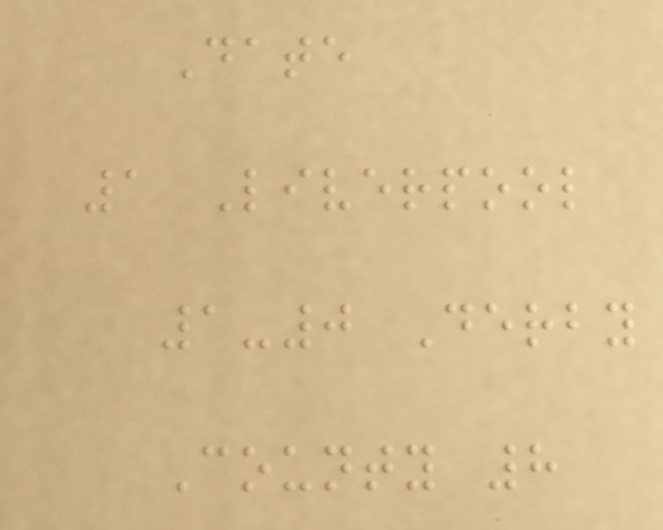Date
1 Liverpool
1-0 Derby
County 8
